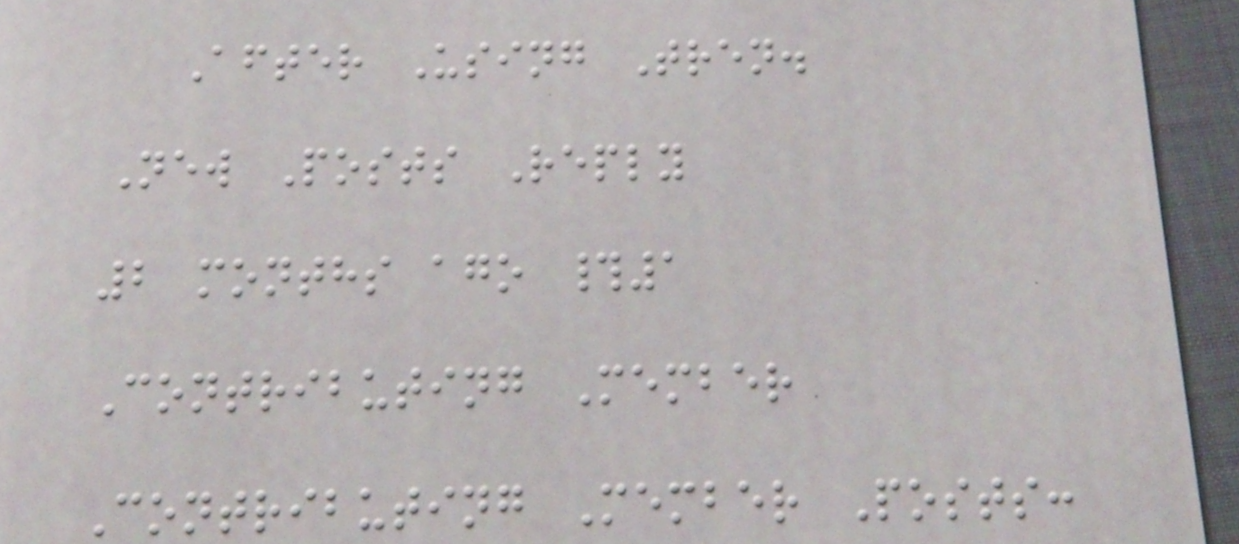After Using Tren.
New Posts Reply
2 months ago #1
Contributing Member
Contributing Member Posts:
